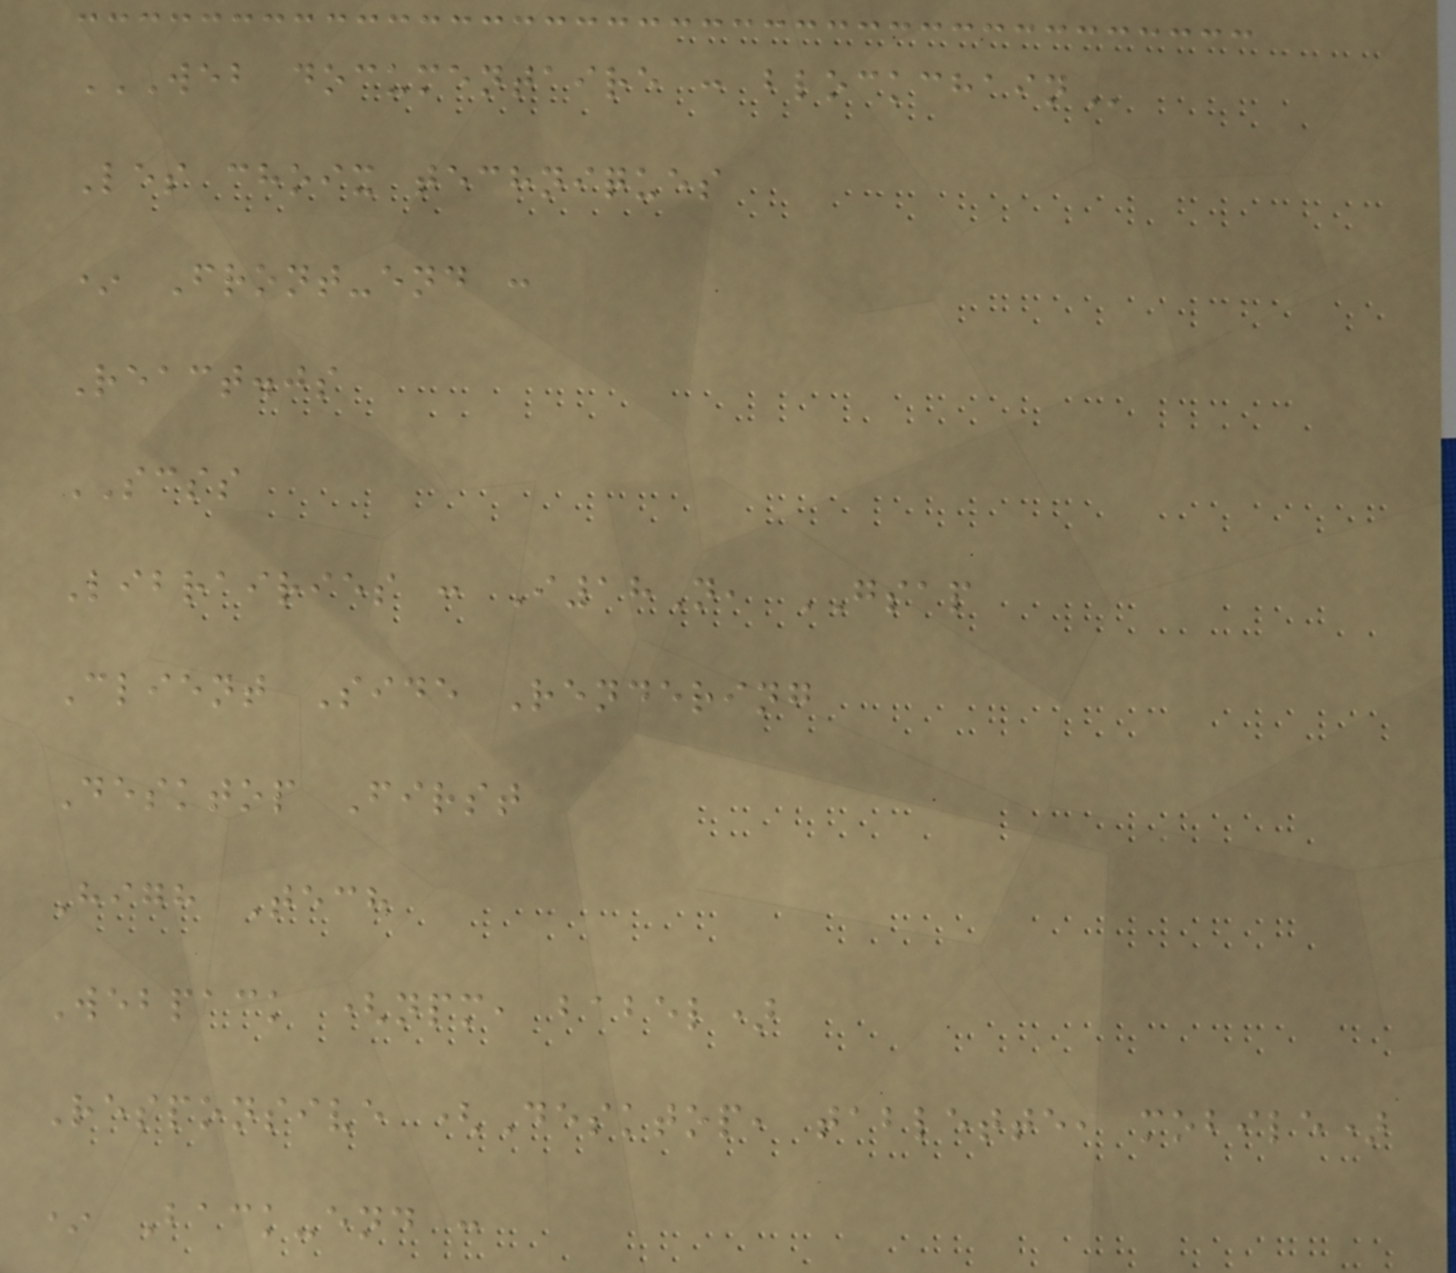WEB DOCUMENTAIRE : BLOCKCHAIN
Les choix techniques
* Front-end :
React.js
SCSS
Librairies : I18N, GSAP
Client Side Rendering
Desktop First
High Tech
Webpack (npm, babel)
Responsive (Desktop, tablette, mobile)
* Back-end :
